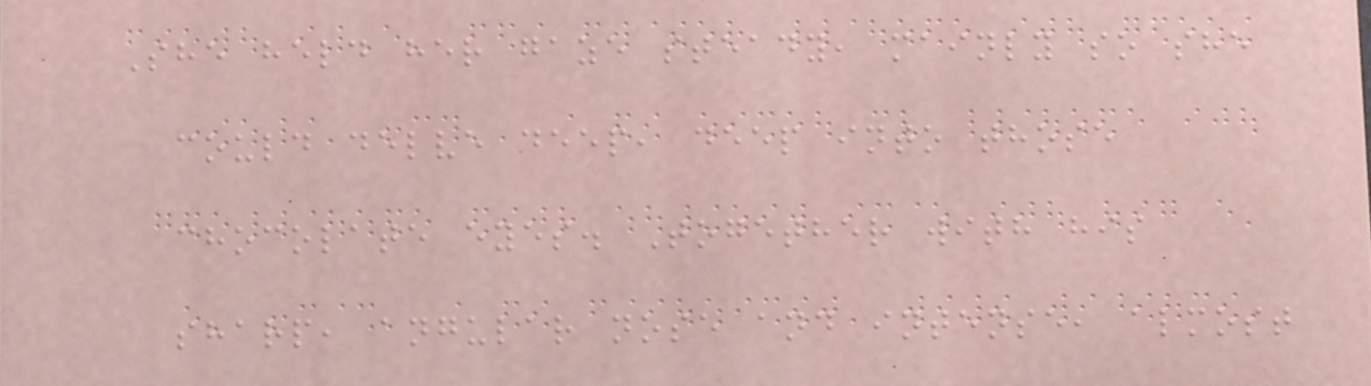She held her gaze steady, mainly so she
could delve deep, deep into those
chocolate eyes. Together with his
sharp, angular nose and intense, almost
